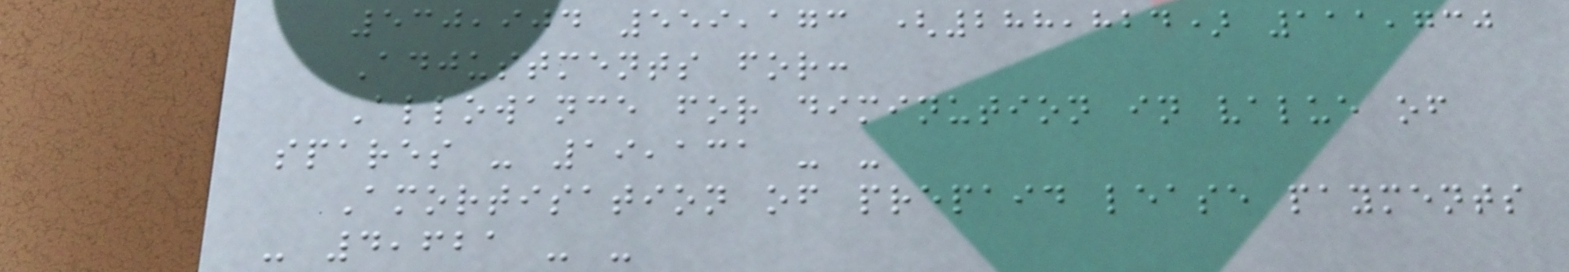530,904 559,173 (288,824) 111,730
Adjustments for:
Allowance for diminution in value of
spares - 19,131 - -
Amortisation of prepaid lease payments
- 4,621 - -
